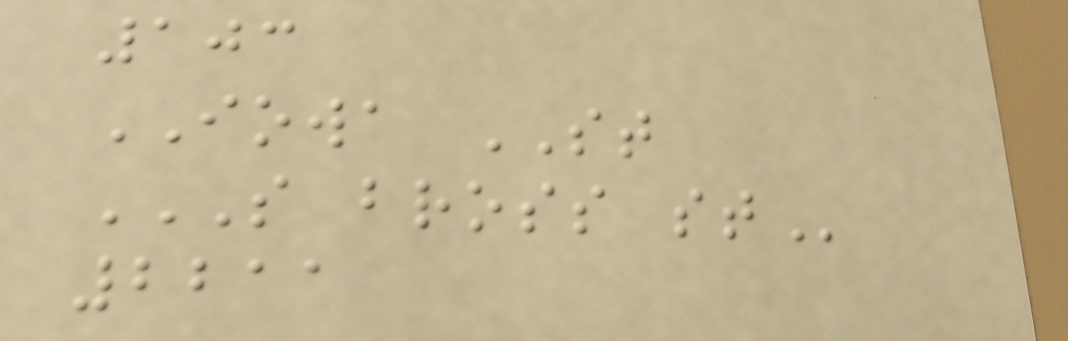103
IOWA ST
S BROSS ST
2211
